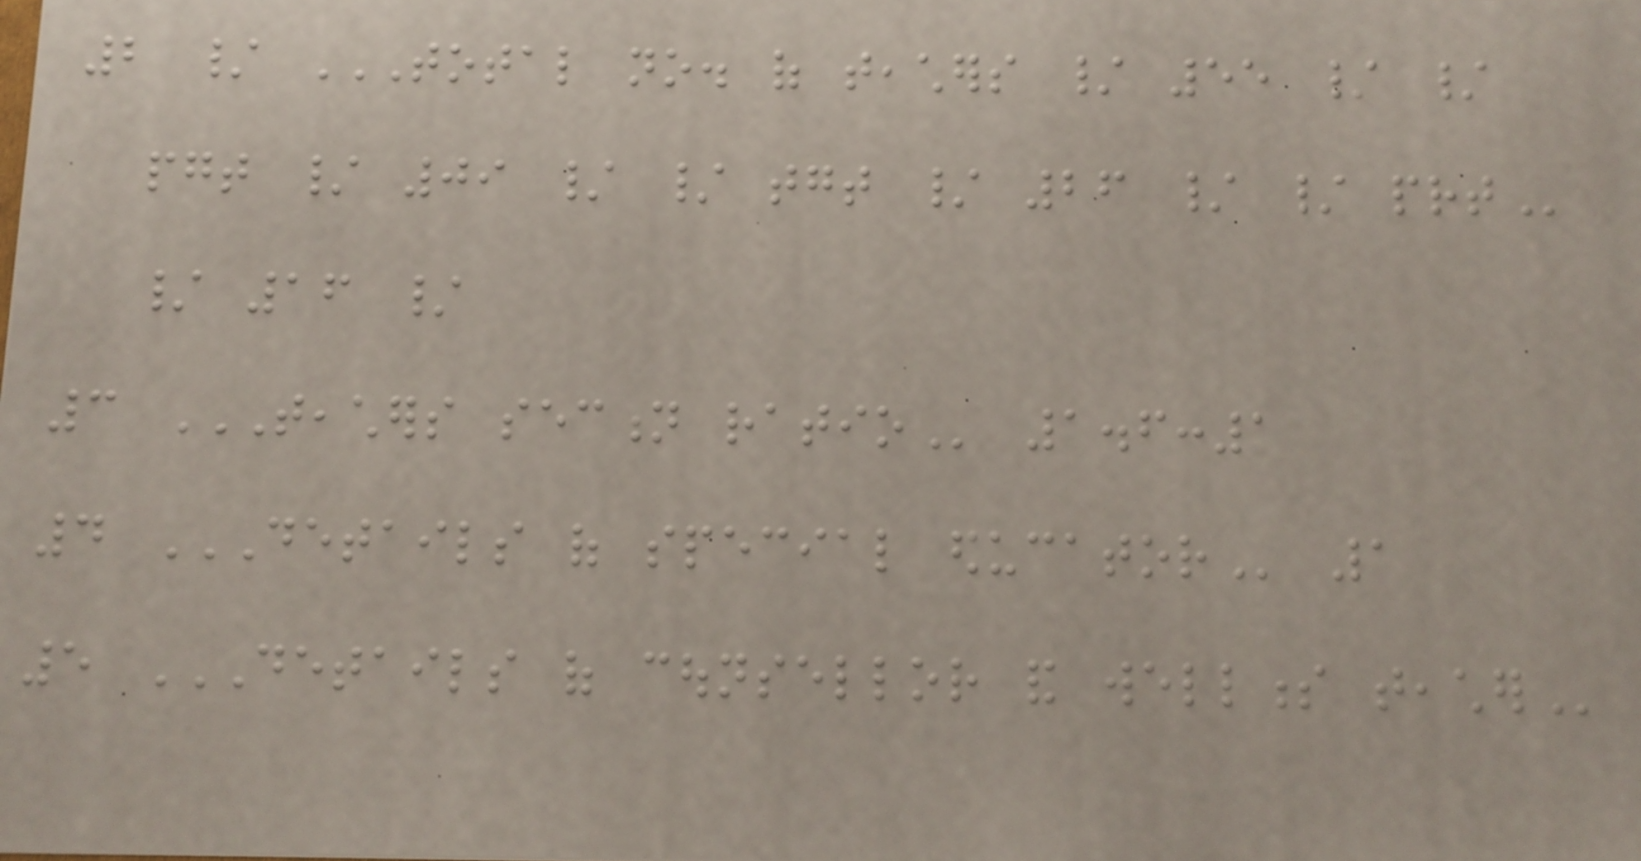2 / TOTAL NO. OF TEACHERS / 55 / /
PGT / 09 / / TGT / 26 / / PRT
/ 16 /
3 TEACHERS SECTION RATIO 1.6:1
4 DETAILS OF SPECIAL EDUCATOR 1
5 DETAILS OF COUNSELLOR AND WELLNESS TEACHER
